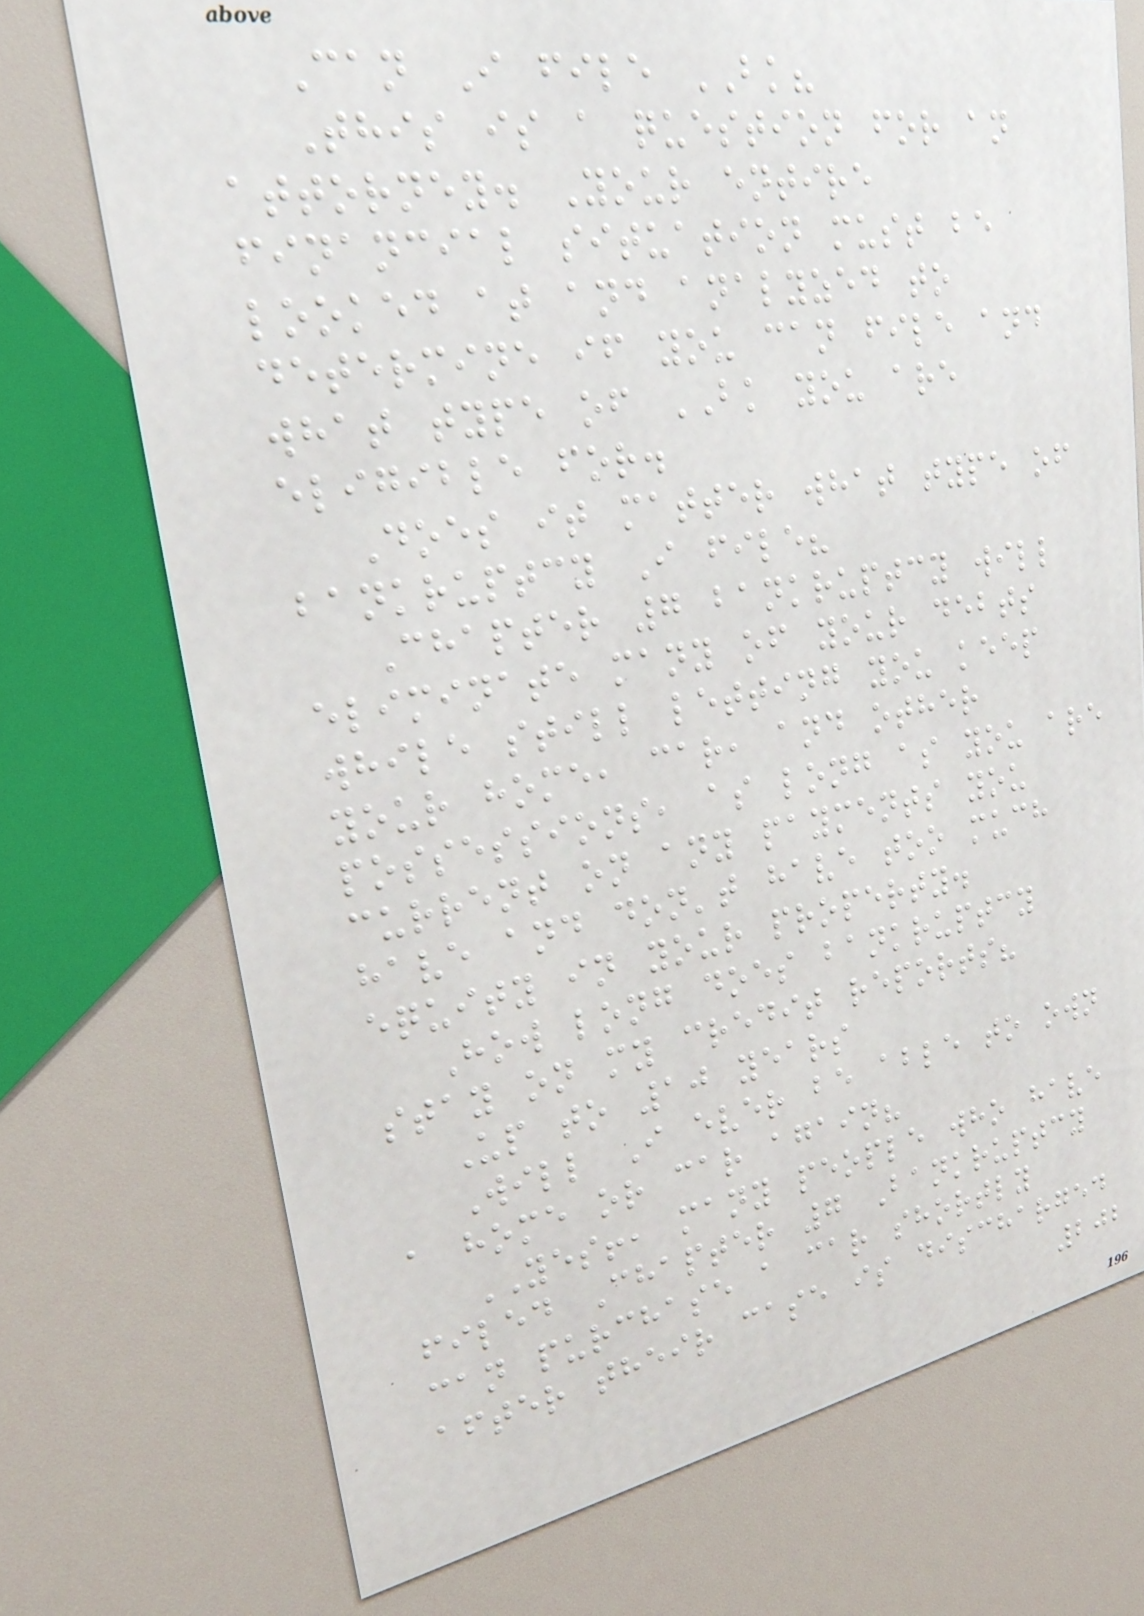Can I file BK?
This is a question for an
attorney. Your entire
financial situation must be
looked at and analyzed to
determine if you can file and
what type of BK you are
eligible for.
Does it matter what type of
bankruptcy I file?
Chapter 7 bankruptcy will
eliminate many of your debts
while still letting you keep
your home, car, and other
possessions, as long as you are
current on any payments you
have and don't have too much
equity in your property.
How long does bankruptcy
stay on my credit reports?
Up to 10 years
Will I ever be able to own
a home or car again?
YES!, many people who have
filed Chapter 7 Bankruptcy
can purchase a car shortly
after their case is discharged
202
